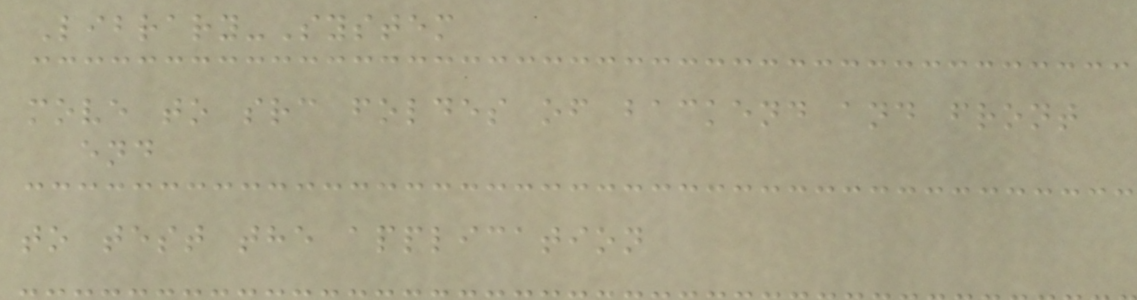Library-System
move to src foldes of backend and front
end
to test the application
